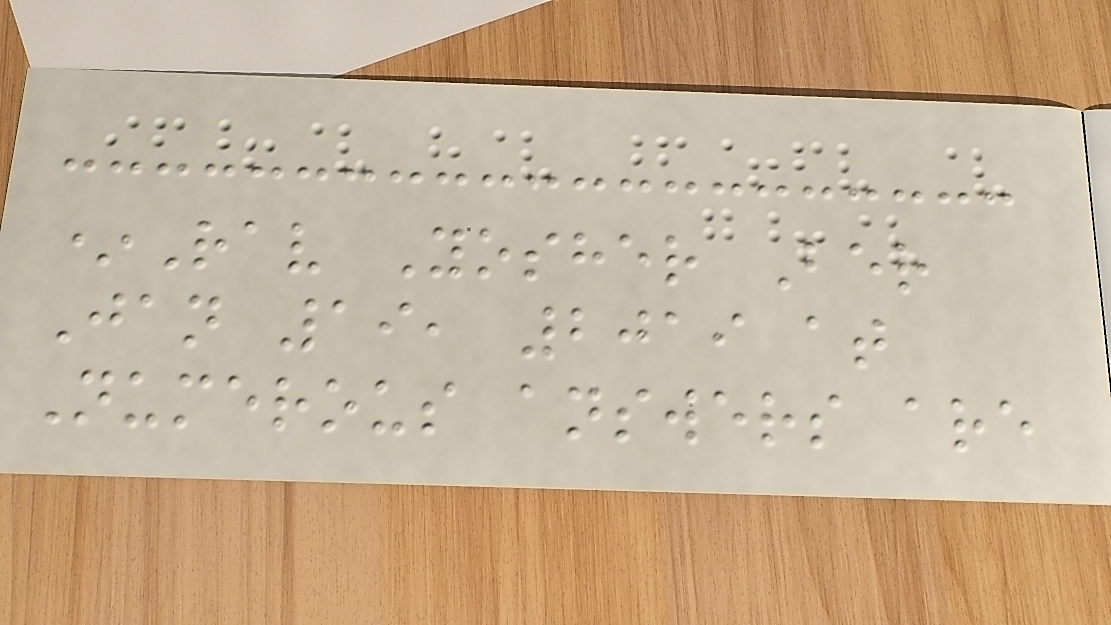*Rav Yosher Ber
Jan 19, 2019 at
Numerous answers are
